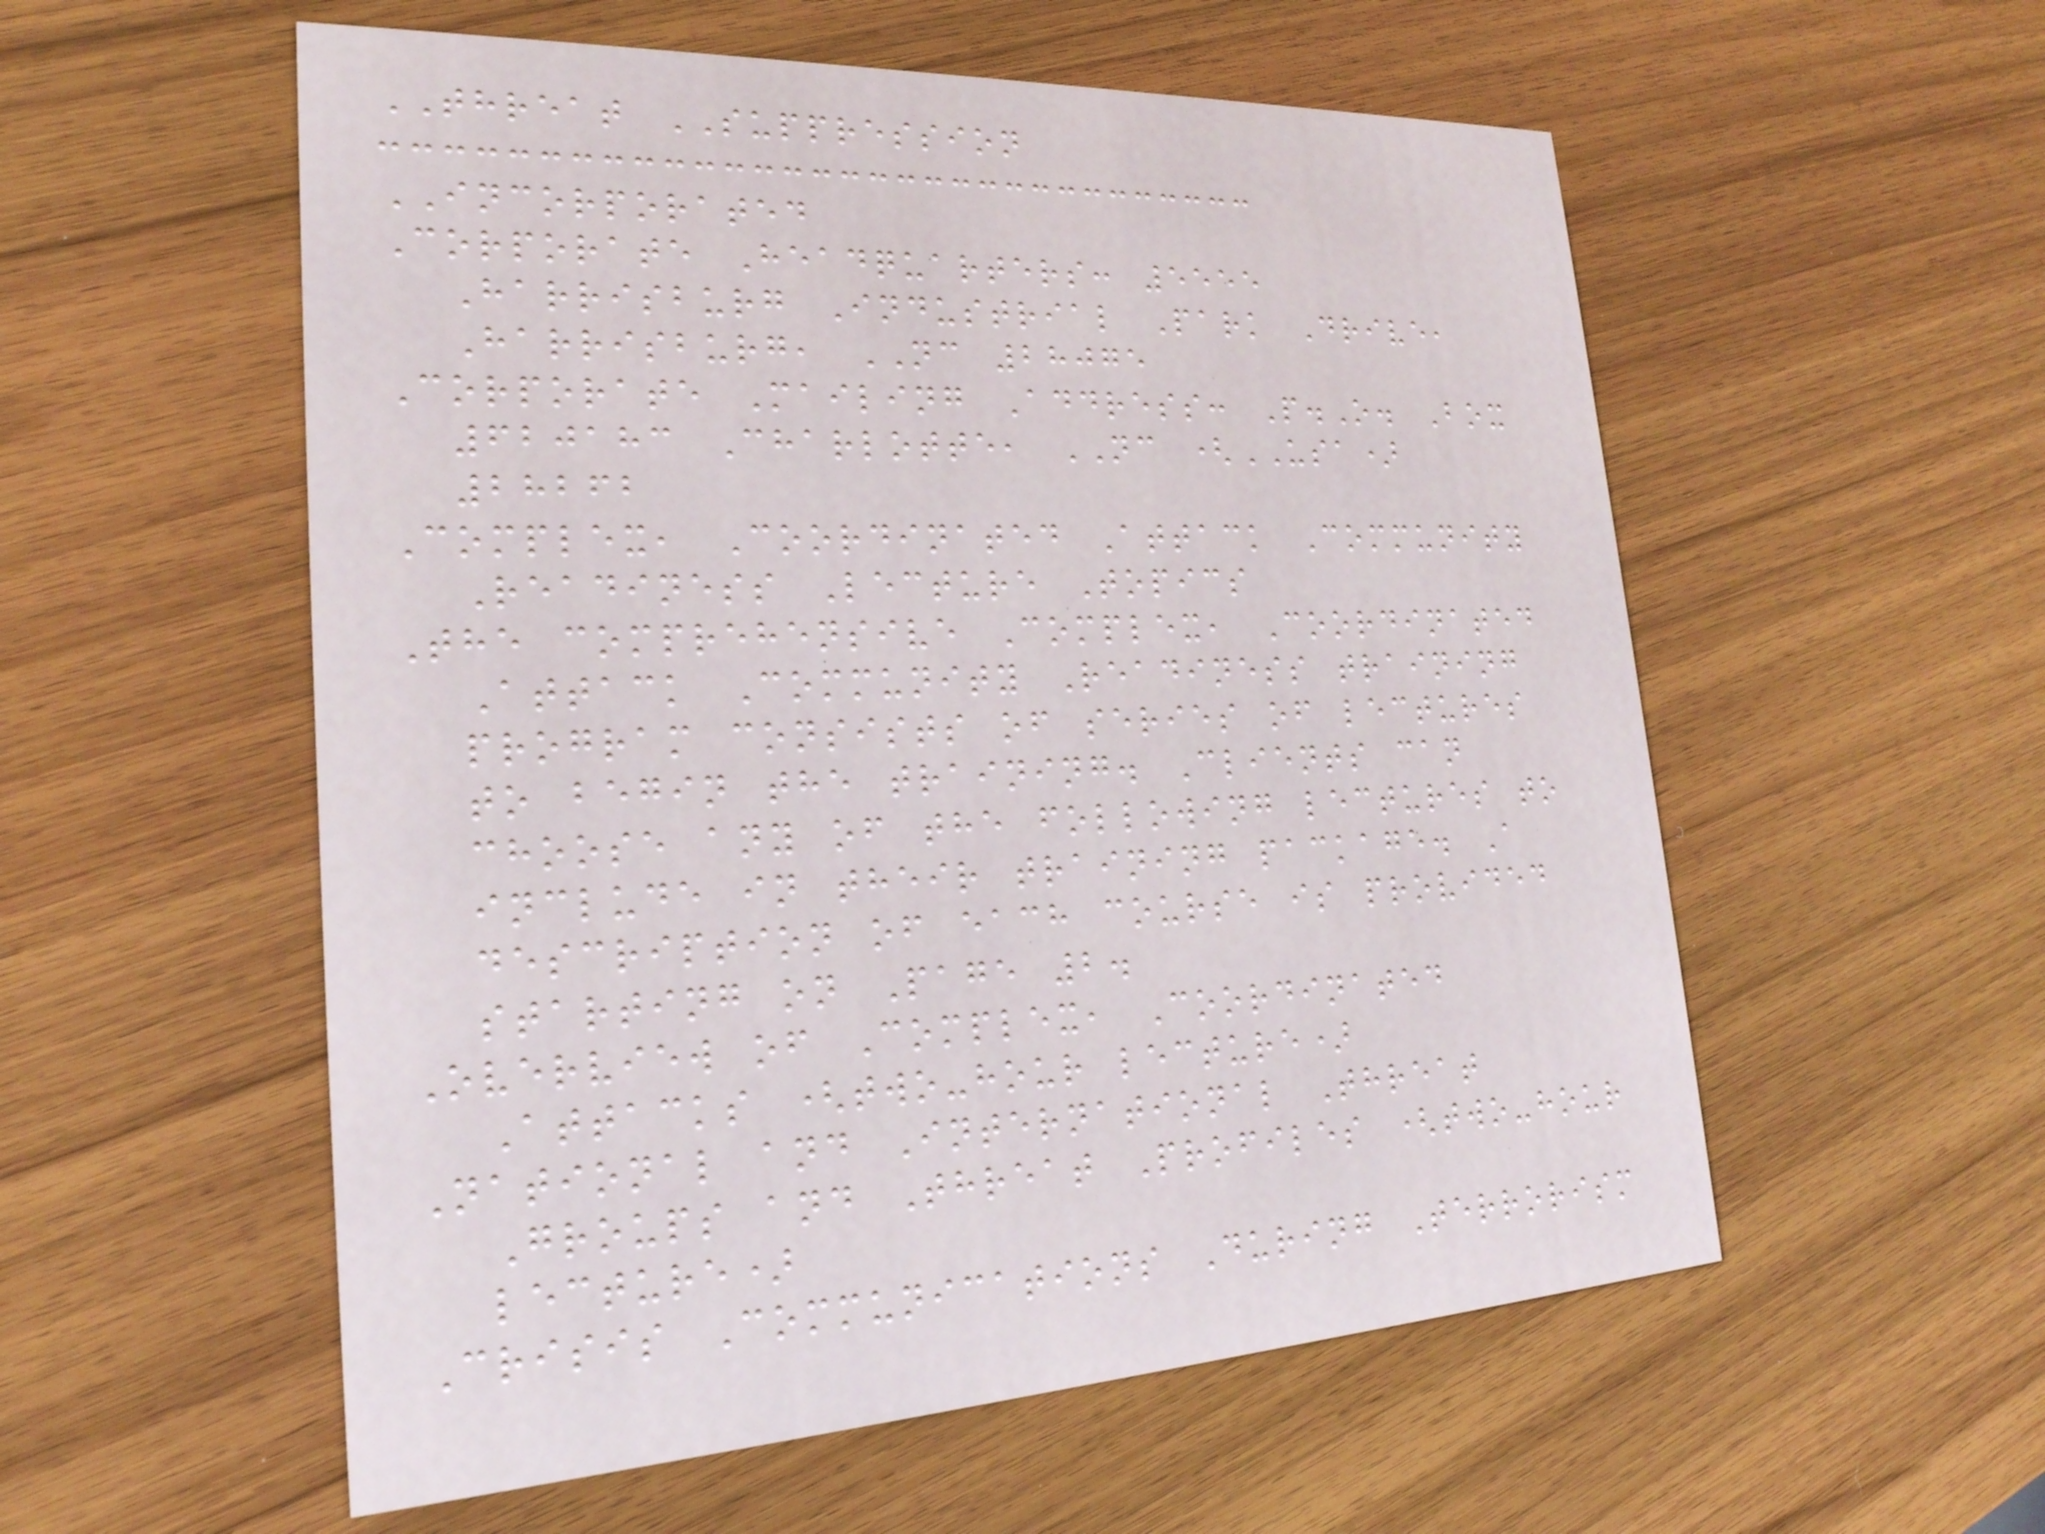THREAT SUPPRESSION
INCORPORATED
Corporate Headquarters: 5555
Harrisburg Industrial Park Drive,
Harrisburg, NC 28075
Corporate Mailing Address: P.O. Box
620183 Charlotte, NC (USA)
28262
Complex, Coordinated Attack Community
Readiness Lecture Topics
The comprehensive Complex, Coordinated
Attack Community Readiness training
program consists of series of lectures
to begin the training. Clients can
choose any of the following lectures to
include in their training package. A
description of each course is provided
starting on Page 2.
Overview of Complex, Coordinated
Attacks (two-hour lecture)
National and International Threat
Groups and Threat Profiles (two-hour
lecture)
Crisis Communications During Terrorism
